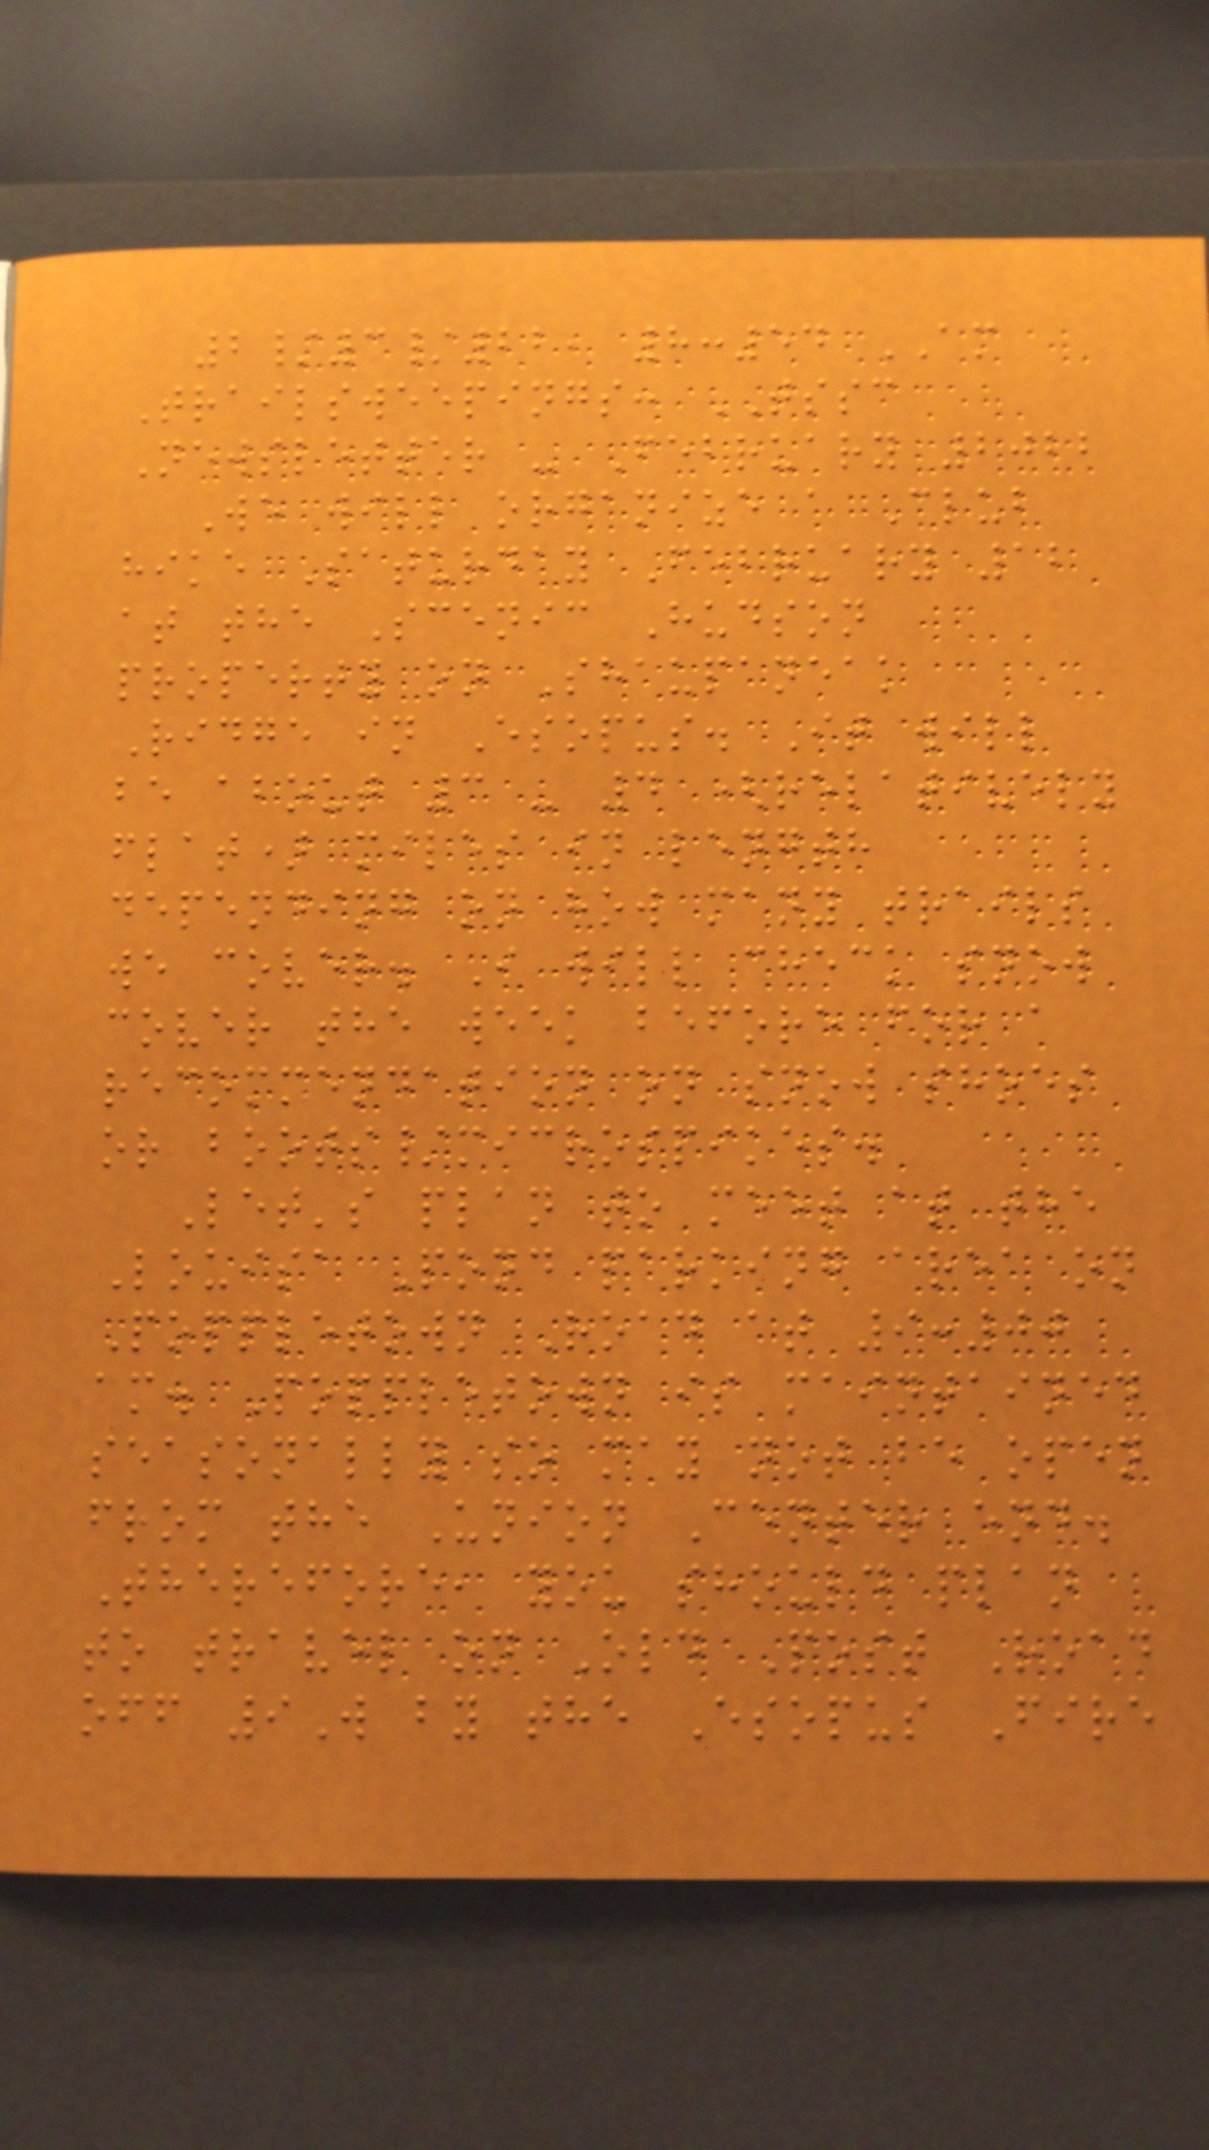2/3/22, 8:54 AM
Trailsweepings: TSSC
Newsletter - February 2022
We will organize a Club
hike Saturday February 12
at the Scenic Hudson
property on Shaupaneak
Ridge in Esopus. It will
be about 3 - 4 (relatively
flat) miles in length
depending on how many trails
we cover. I will check snow
cover the week before for a
recommendation on snow shoes
or boots/microspikes.
Let's plan to meet at the
Louisa Pond parking area on
Poppletown Road at 9:00
am. Poppletown is maintained
seasonally so may not be open
from the Union Center end.
Therefore, you should plan
to travel on Old Post Road
off 9W by the Esopus Fire
